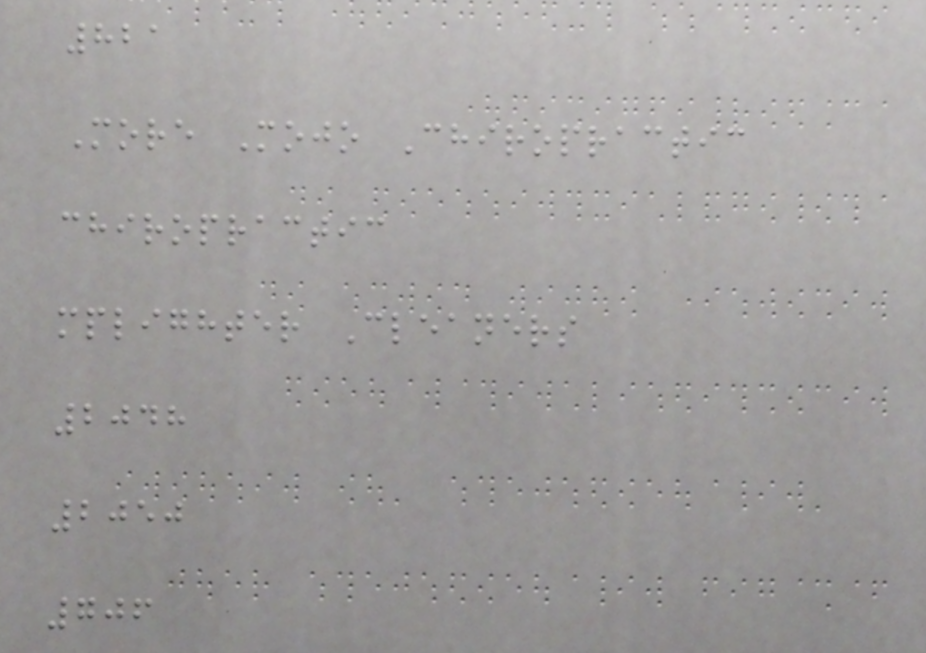821
More Mojo Chiropractic
chiropractic
mplighter Cleaners
2048
2050
706
